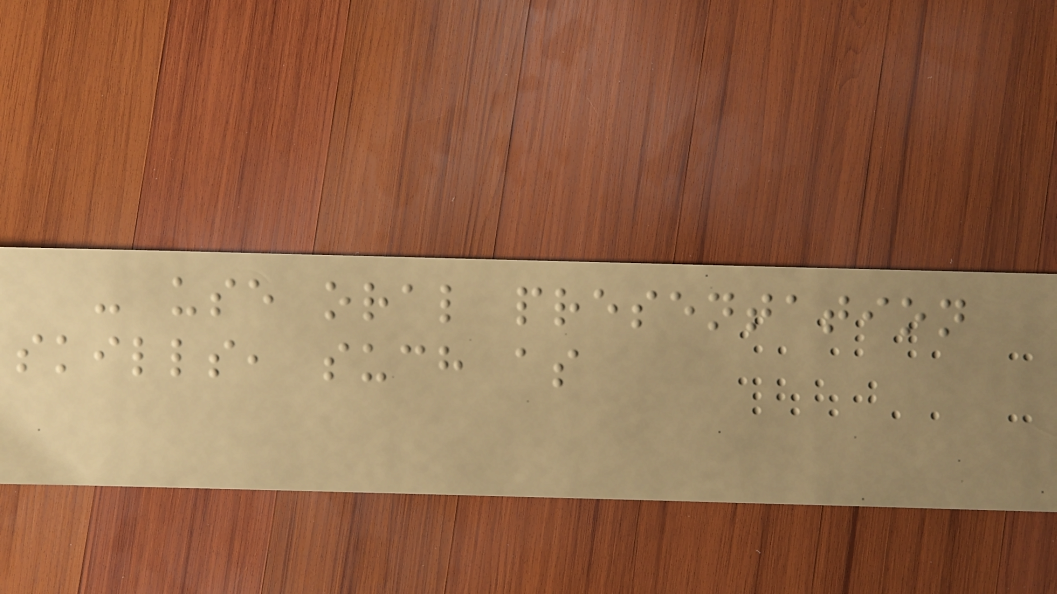- use oral presentation
skills, such as
